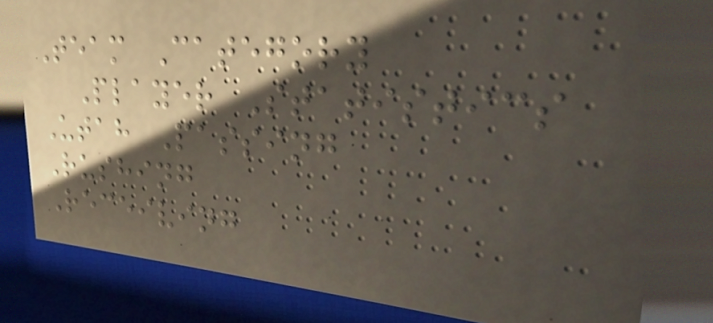Team Category
Player Statistics
Utah Passing
Rushing
Receiving
